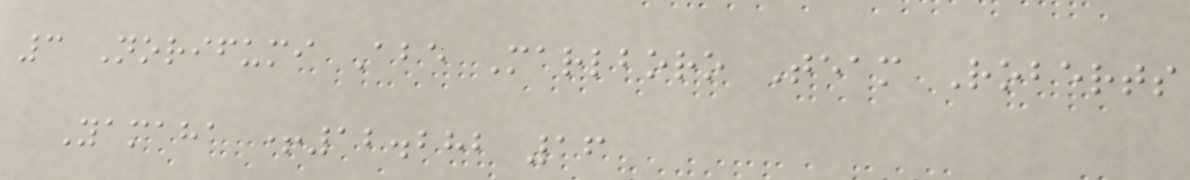3 Norifumi Abe Marlboro Team Roberts
Yamaha +12.282 16
